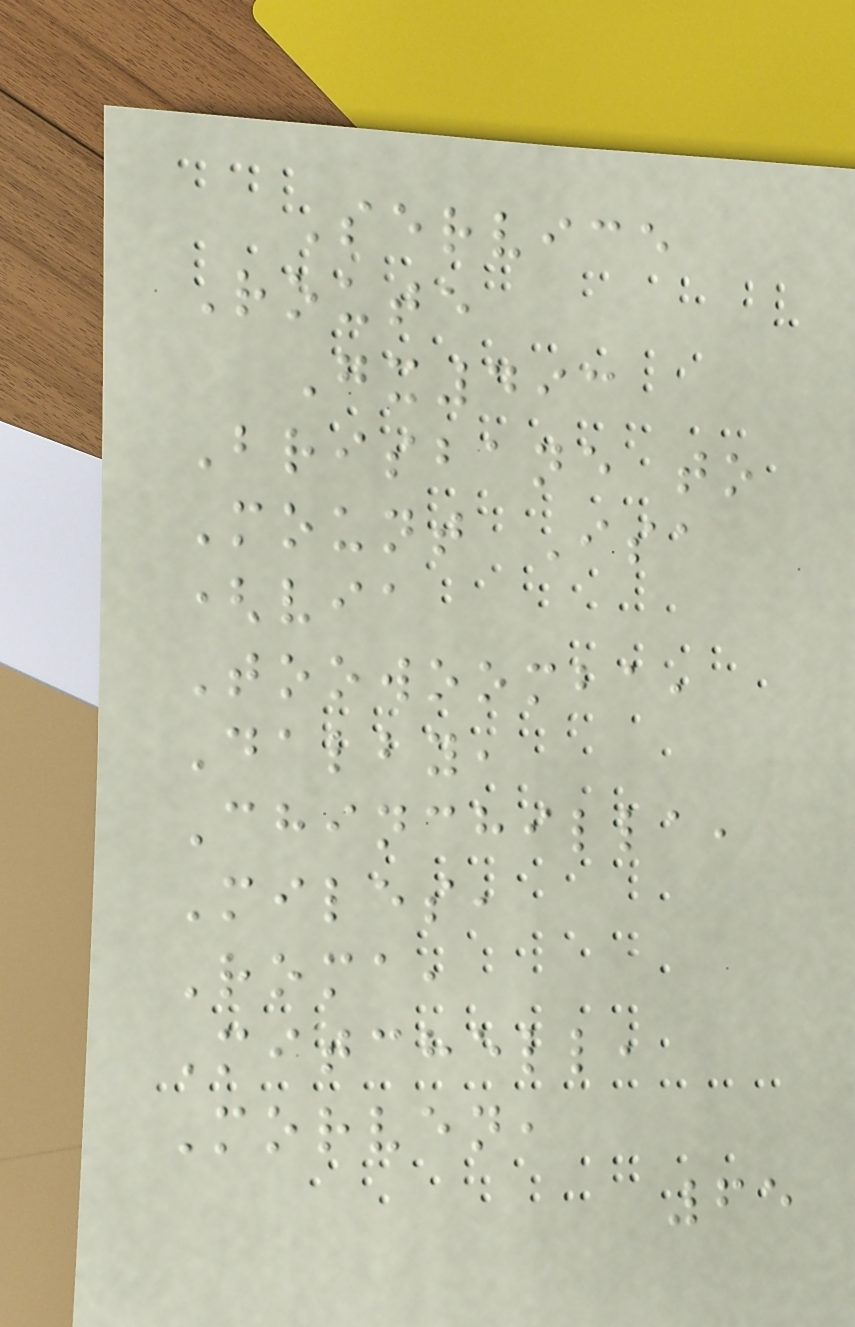Service
Route
Gx493
Brisbane to
Mount Isa
(via
Toowoomba,
Dalby,
Chinchilla,
Miles,
Roma,
Mitchell,
Morven,
65
